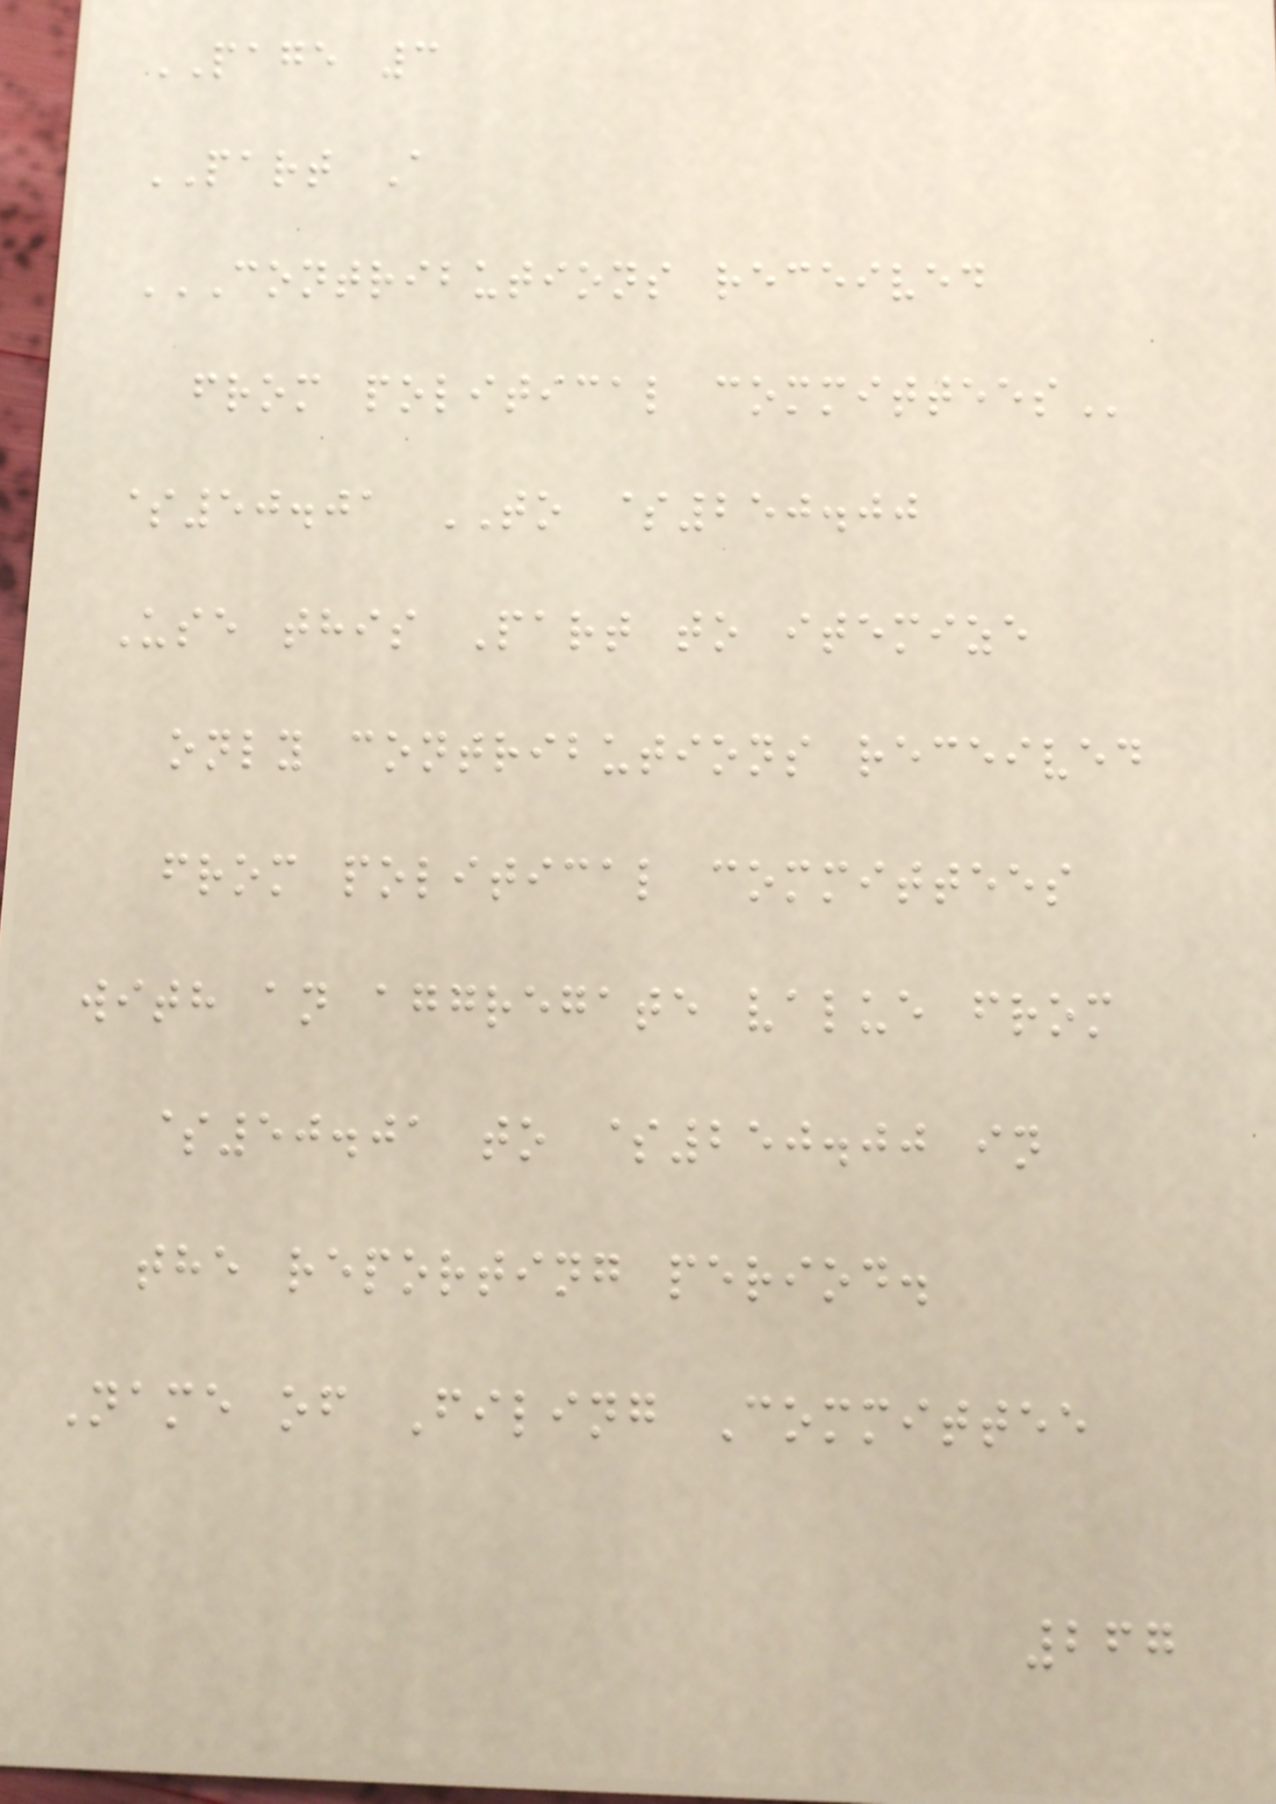PAGE 3
PART A
CONTRIBUTIONS RECEIVED
FROM POLITICAL COMMITTEES
$50.01 TO $250.00
Use this Part to itemize
only contributions received
from political committees
with an aggregate value from
$50.01 to $250.00 in
the reporting period.
Name of Filing Committee
267
